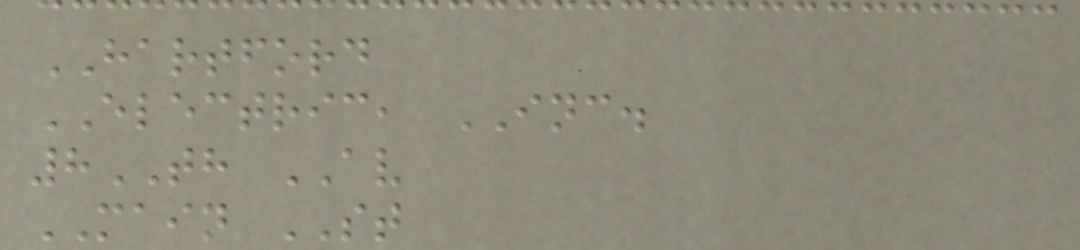HARTFORD
ELECTRIC, INC.
8TH AV
MAIN ST
